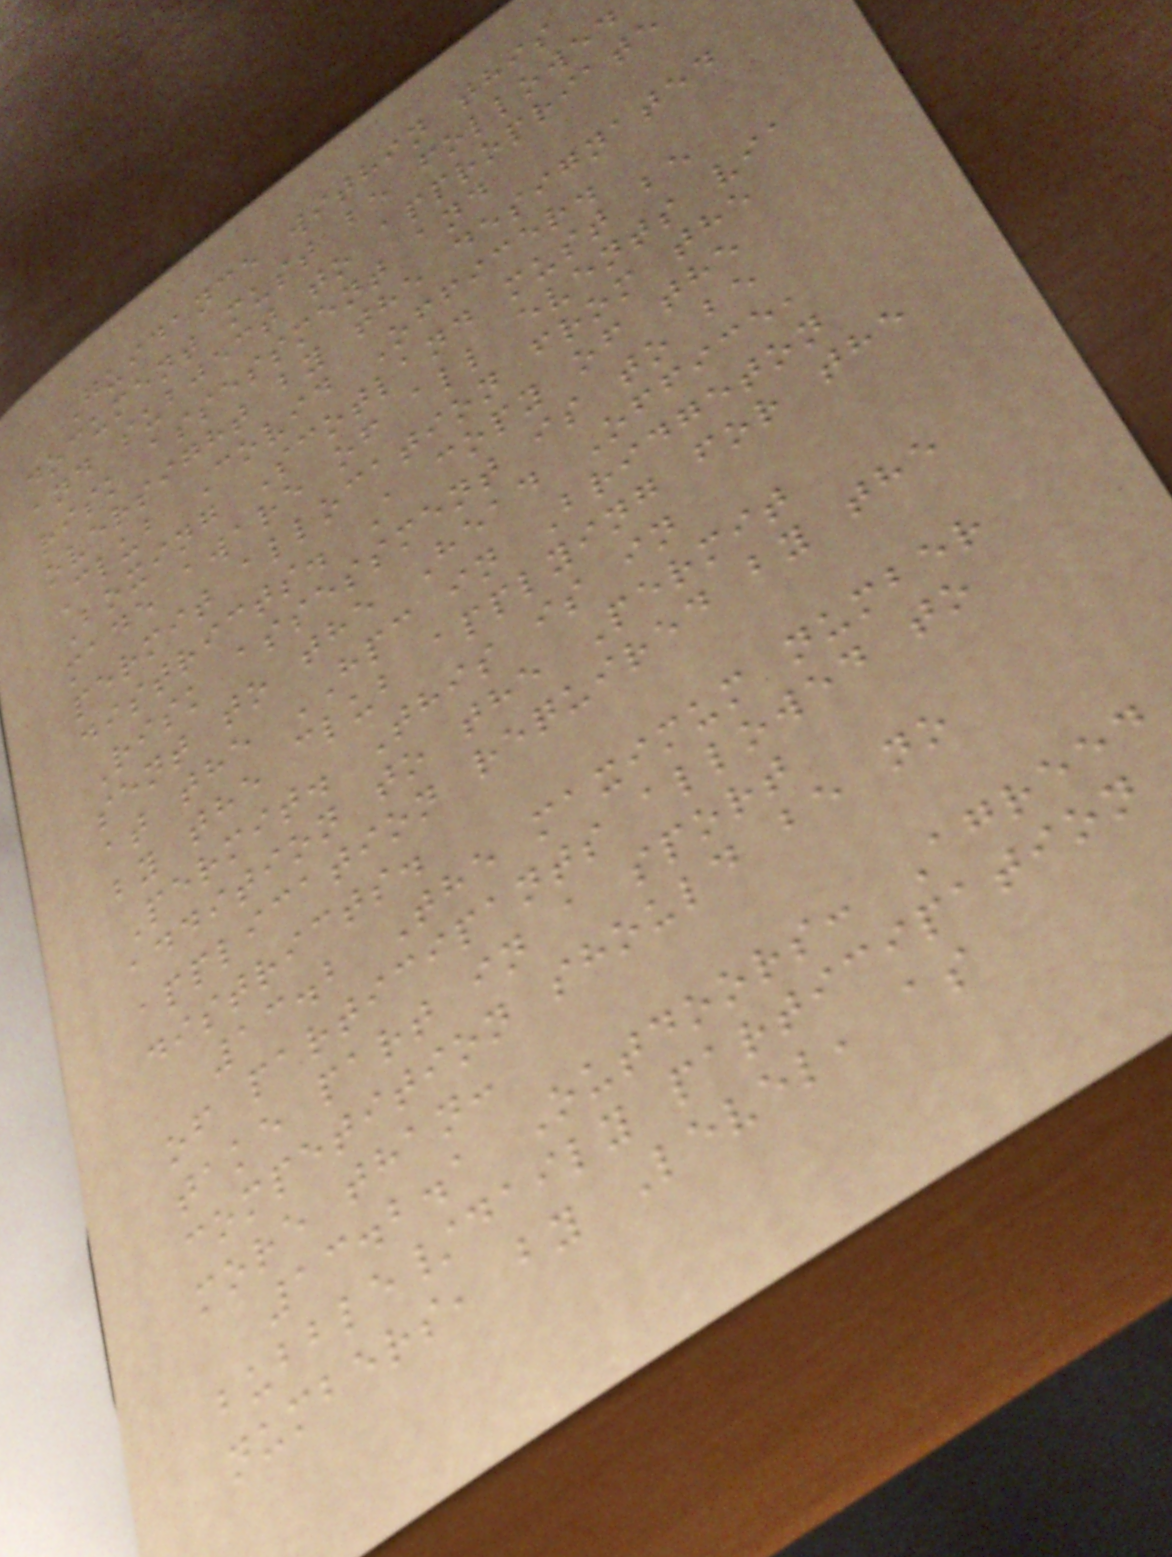Guidance within this
document must be followed
and subject to appropriate
risk assessment and
oversight by the designated
Club Covid Officer.
Boxing Scotland must be
made aware of all events via
permit allocation from the
districts. A copy of the
Risk assessment is to be
sent to the Head Office,
at the HPC in Bridgeton
by the club applying for the
Permit. This is in
addition to the Permit
application required by the
districts.
13.2 The maximum number
of participants allowed to
take part in a sport
competition should be no
more than:
13.2.1 Outdoors: Agreed
bubble/daily participation
numbers, by Level, as
